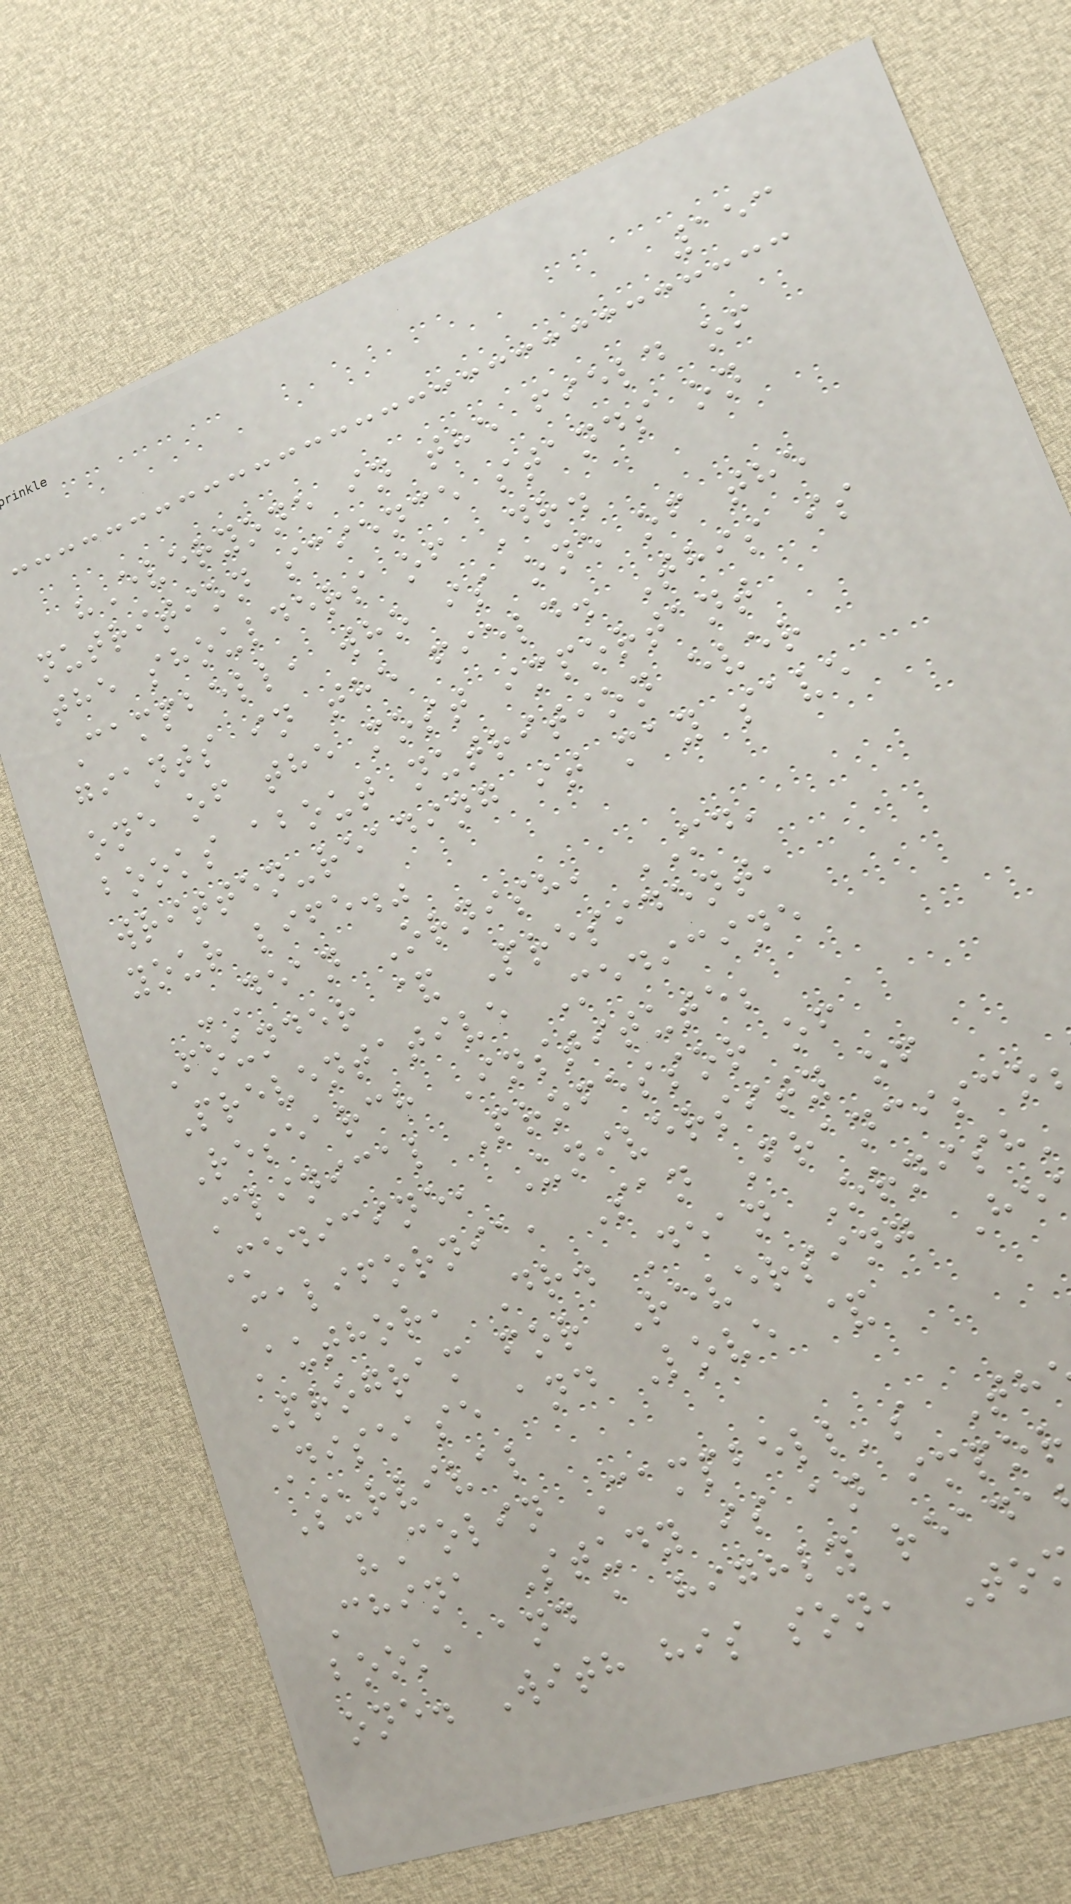153
"Everyone in the field of
nutrition science stands on
the shoulders of Dr.
Campbell, who is one of the
giants in the field. This is
one of the most important
books about nutrition ever
written-reading it may save
your life."
-Dean Ornish, MD,
Founder & President,
Preventative Medicine
Research Institute;
Clinical Professor of
Medicine, University of
California, San Francisco
Author, Dr. Dean Ornish'
Program for Reversing He
Disease and Love &
Survival
"Colin Campbell's Th
China Study is an impor
book, and a highly reada
one. With his son, To
